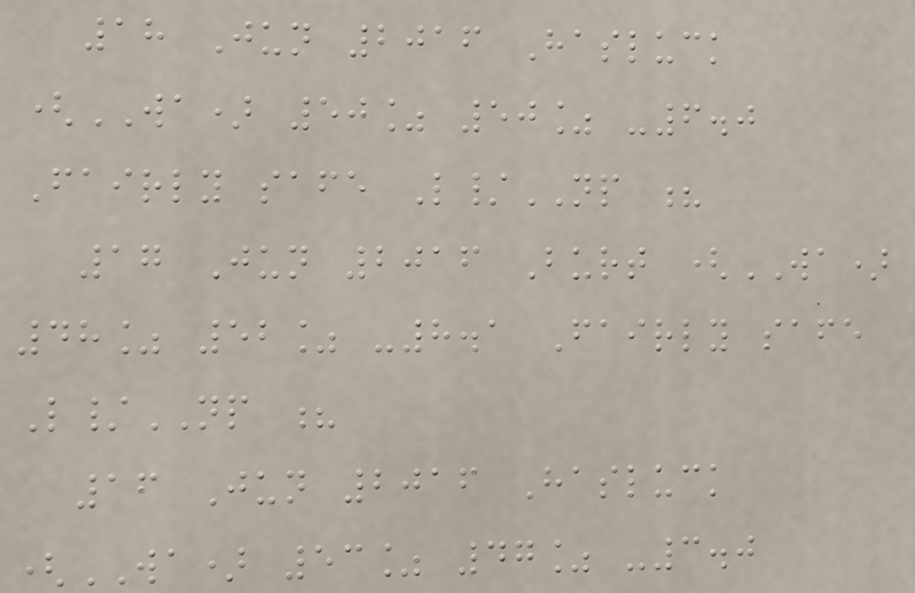18 Jun 2016 Hasluck
(WA) 50% 50% -6.0
Fairly safe L/NP ?
17 Jun 2016 Burt (WA)
48% 52% -8.1 Fairly safe
L/NP ?
16 Jun 2016 Hasluck
(WA) 53% 47% -3.0
